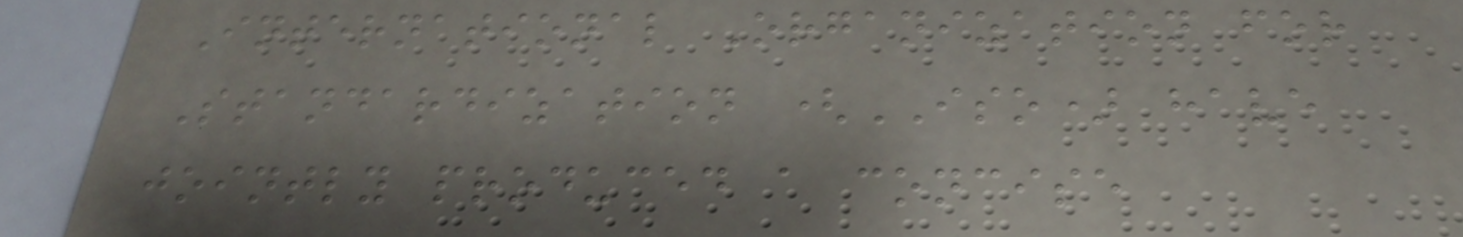International Organization for
Standardization (ISO) have
jointly produced a concise
